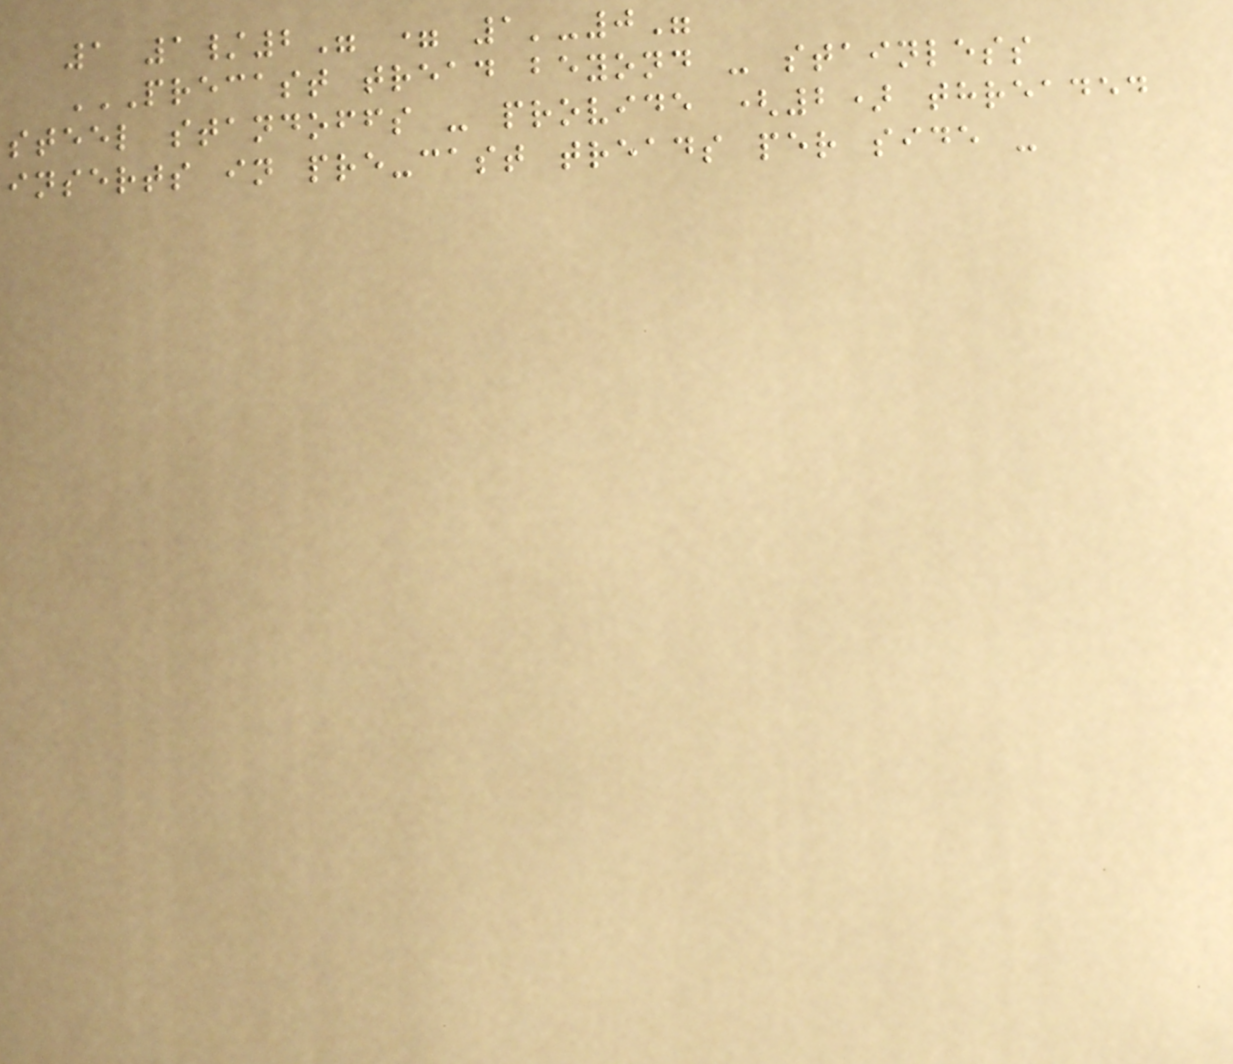1 1/2" = 1'-0"
PRECAST TREAD BEYOND - STAINLESS
STEEL STANDOFFS - PROVIDE (2) THREADED
INSERTS IN PRE-CAST TREADS PER SIDE -
